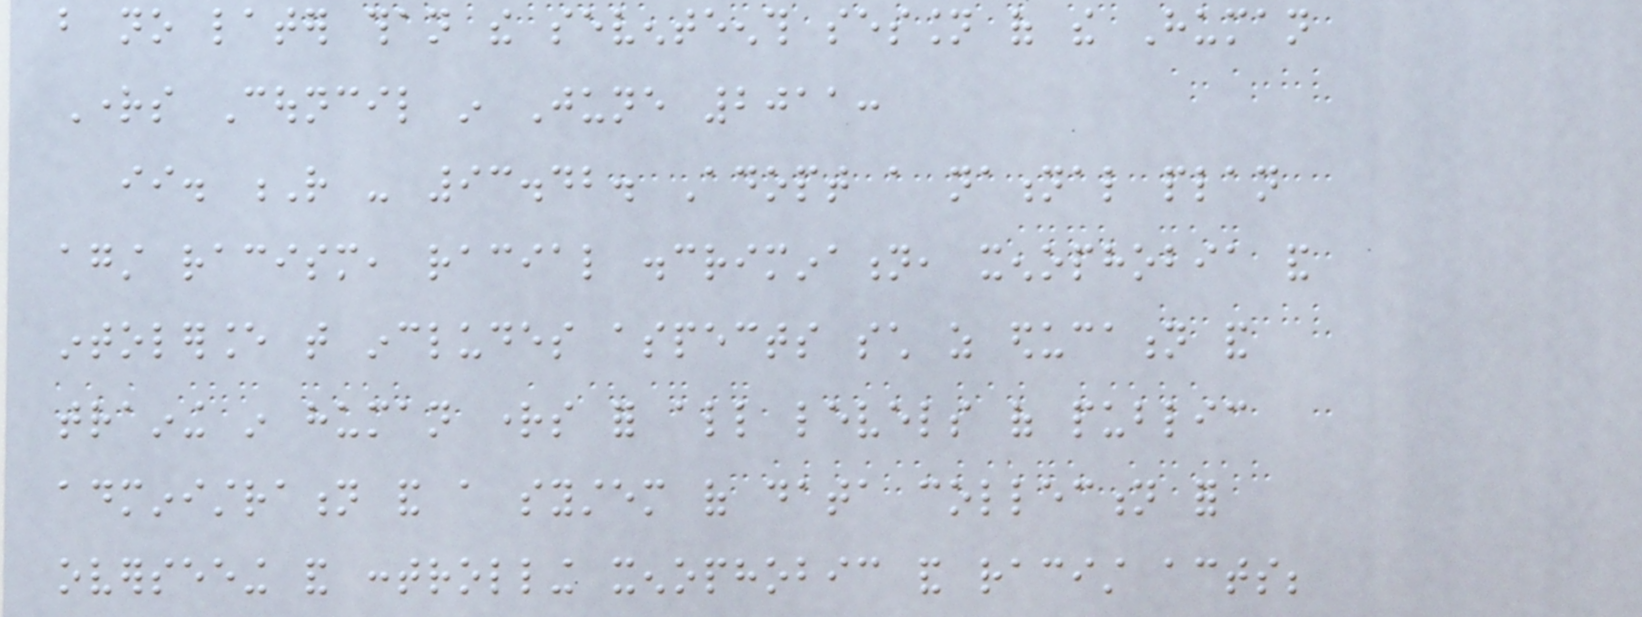but no later than the seventeenth session of the Human
Rights Council in June 2011:
ii. R - 93.42. Adopt a national plan
against racism, racial discrimination, xenophobia and
intolerance that includes aspects such as education and
training in human rights for all levels of public
administration and a system of data collection for
overseeing and controlling xenophobic and racist acts;
